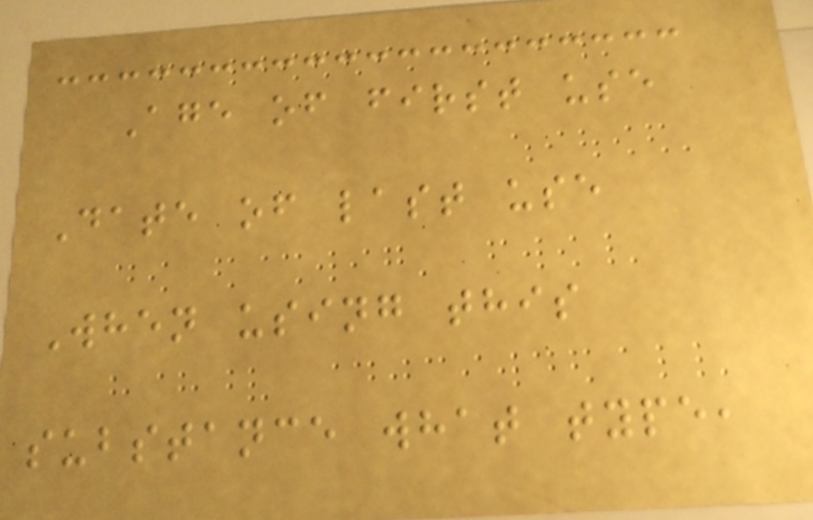Age of first use
Date of last use
When using this
substance what type,
